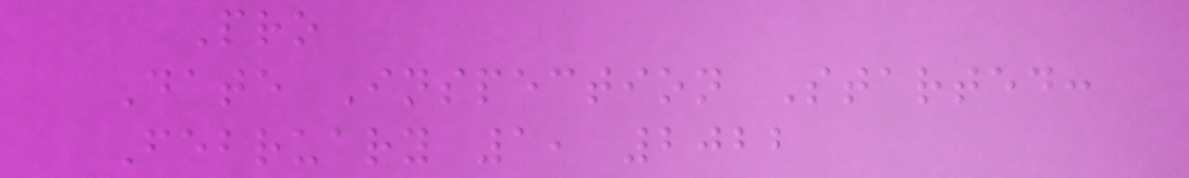Pro
Date Inspection Started:
February 1, 2022
